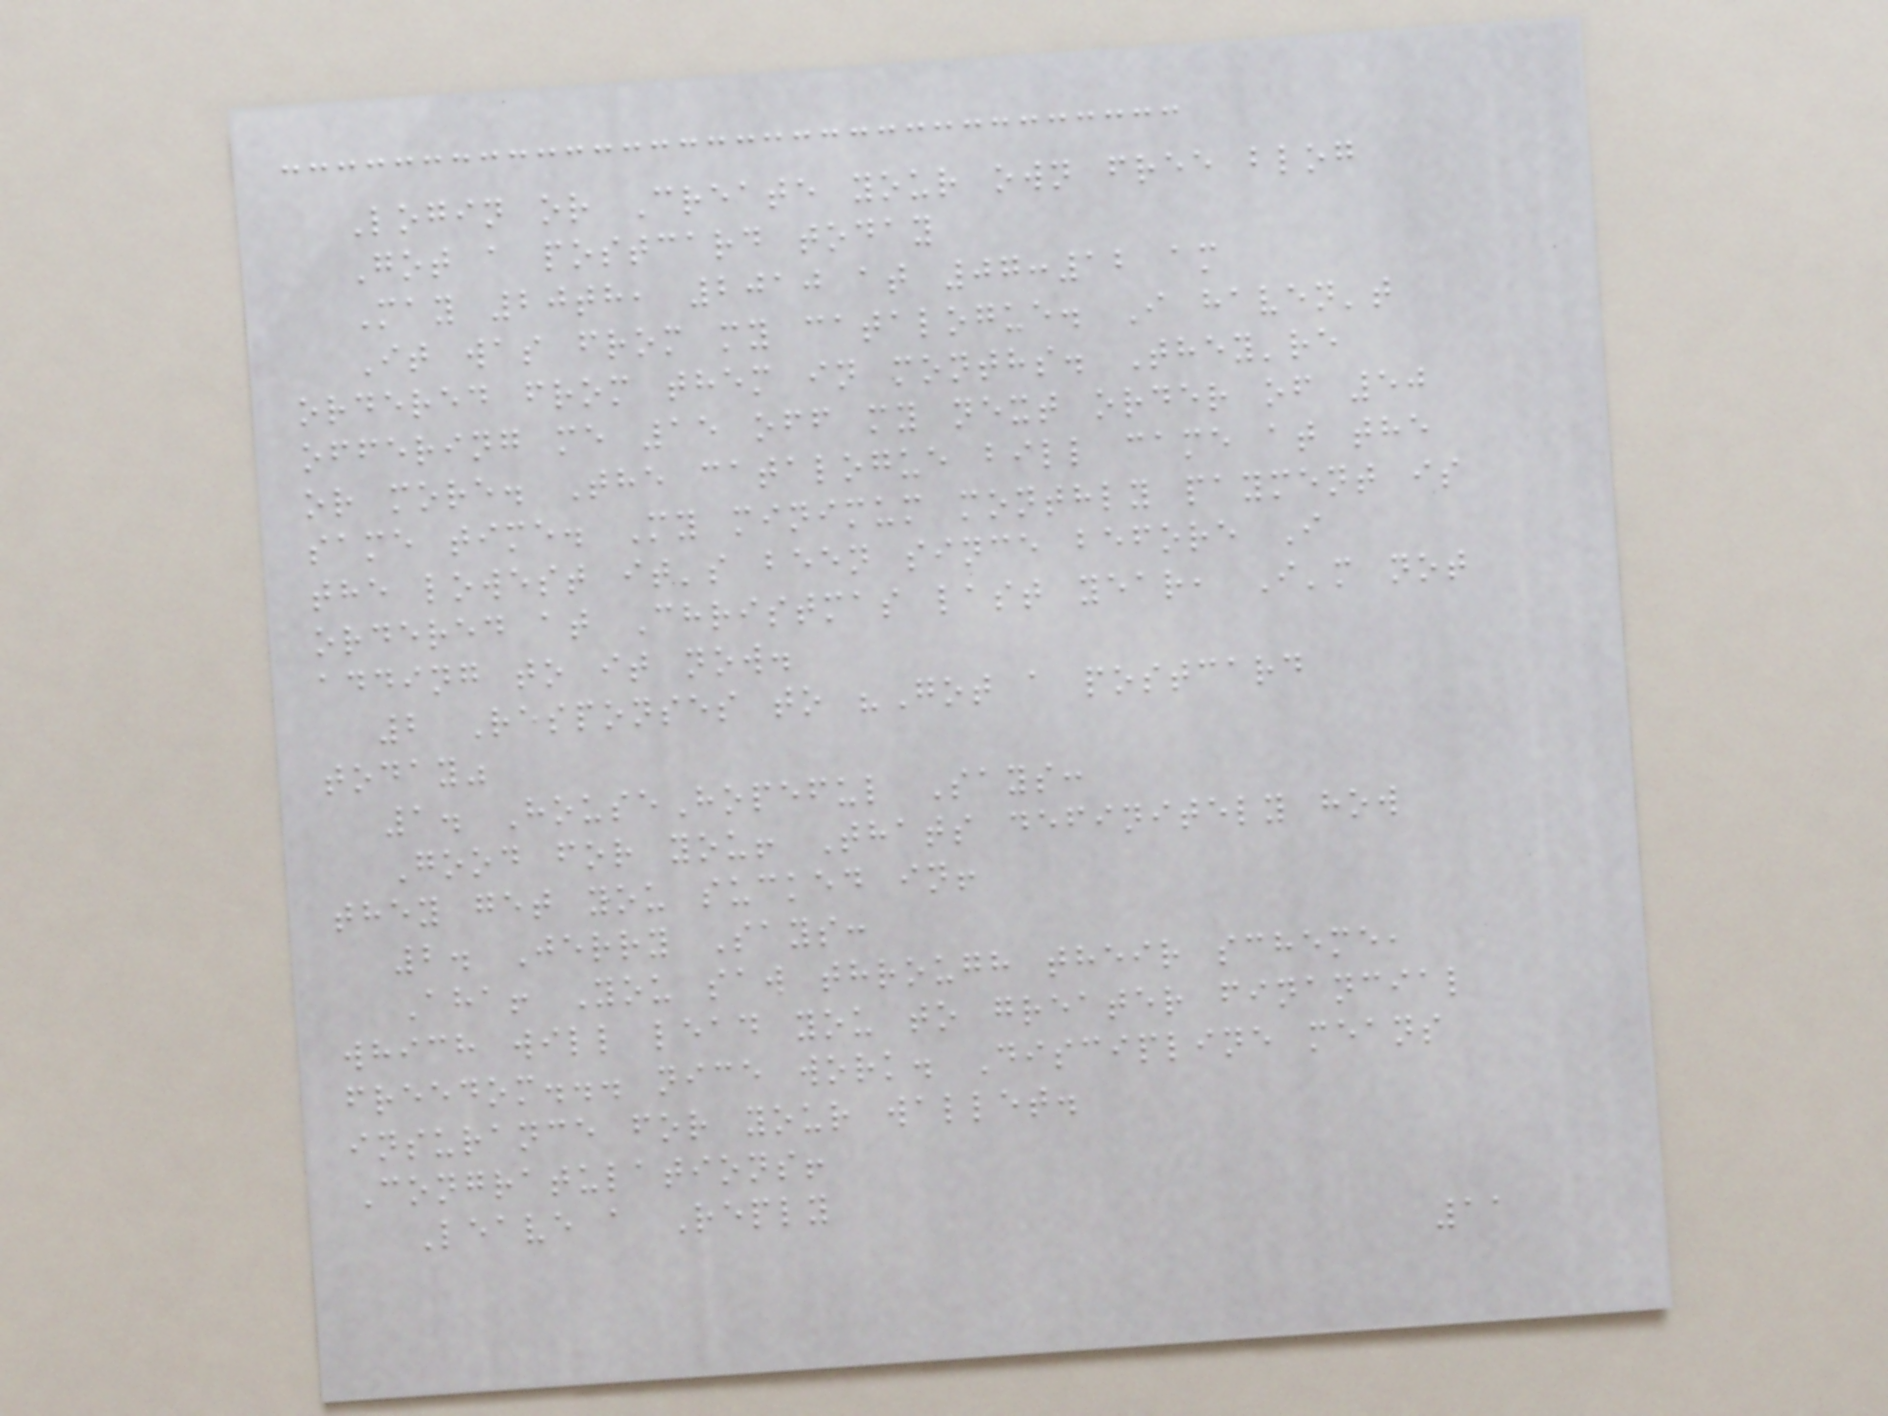Login or Create your own free blog
Got a postcard today
May 20th, 2010 at 07:12 am
It was from my catalogue. I haven't
ordered from them in months. They're
offering me 15 off my next order of 50
or more. The catalogue bill came at the
same time. My minimum monthly payment is
the lowest it's been since before I
ordered at Christmas last year, I'm not
adding to it now.
2 Responses to "Got a postcard
today"
1. HouseHopeful Says:
Good for you! Thats definitely how
they get you sucked in!
2. Jerry Says:
Aha! You saw through their scheme,
which will lead you to greater financial
freedom... nice work. Discipline means
insurance for your wallet.
Congratulations!
Leave a Reply
11
